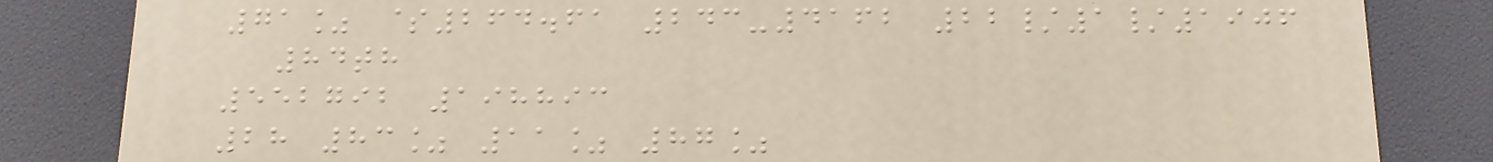71% $264.61 243-4162 22/1/1906
84th
552792 198893
28 83% 11% 87%
